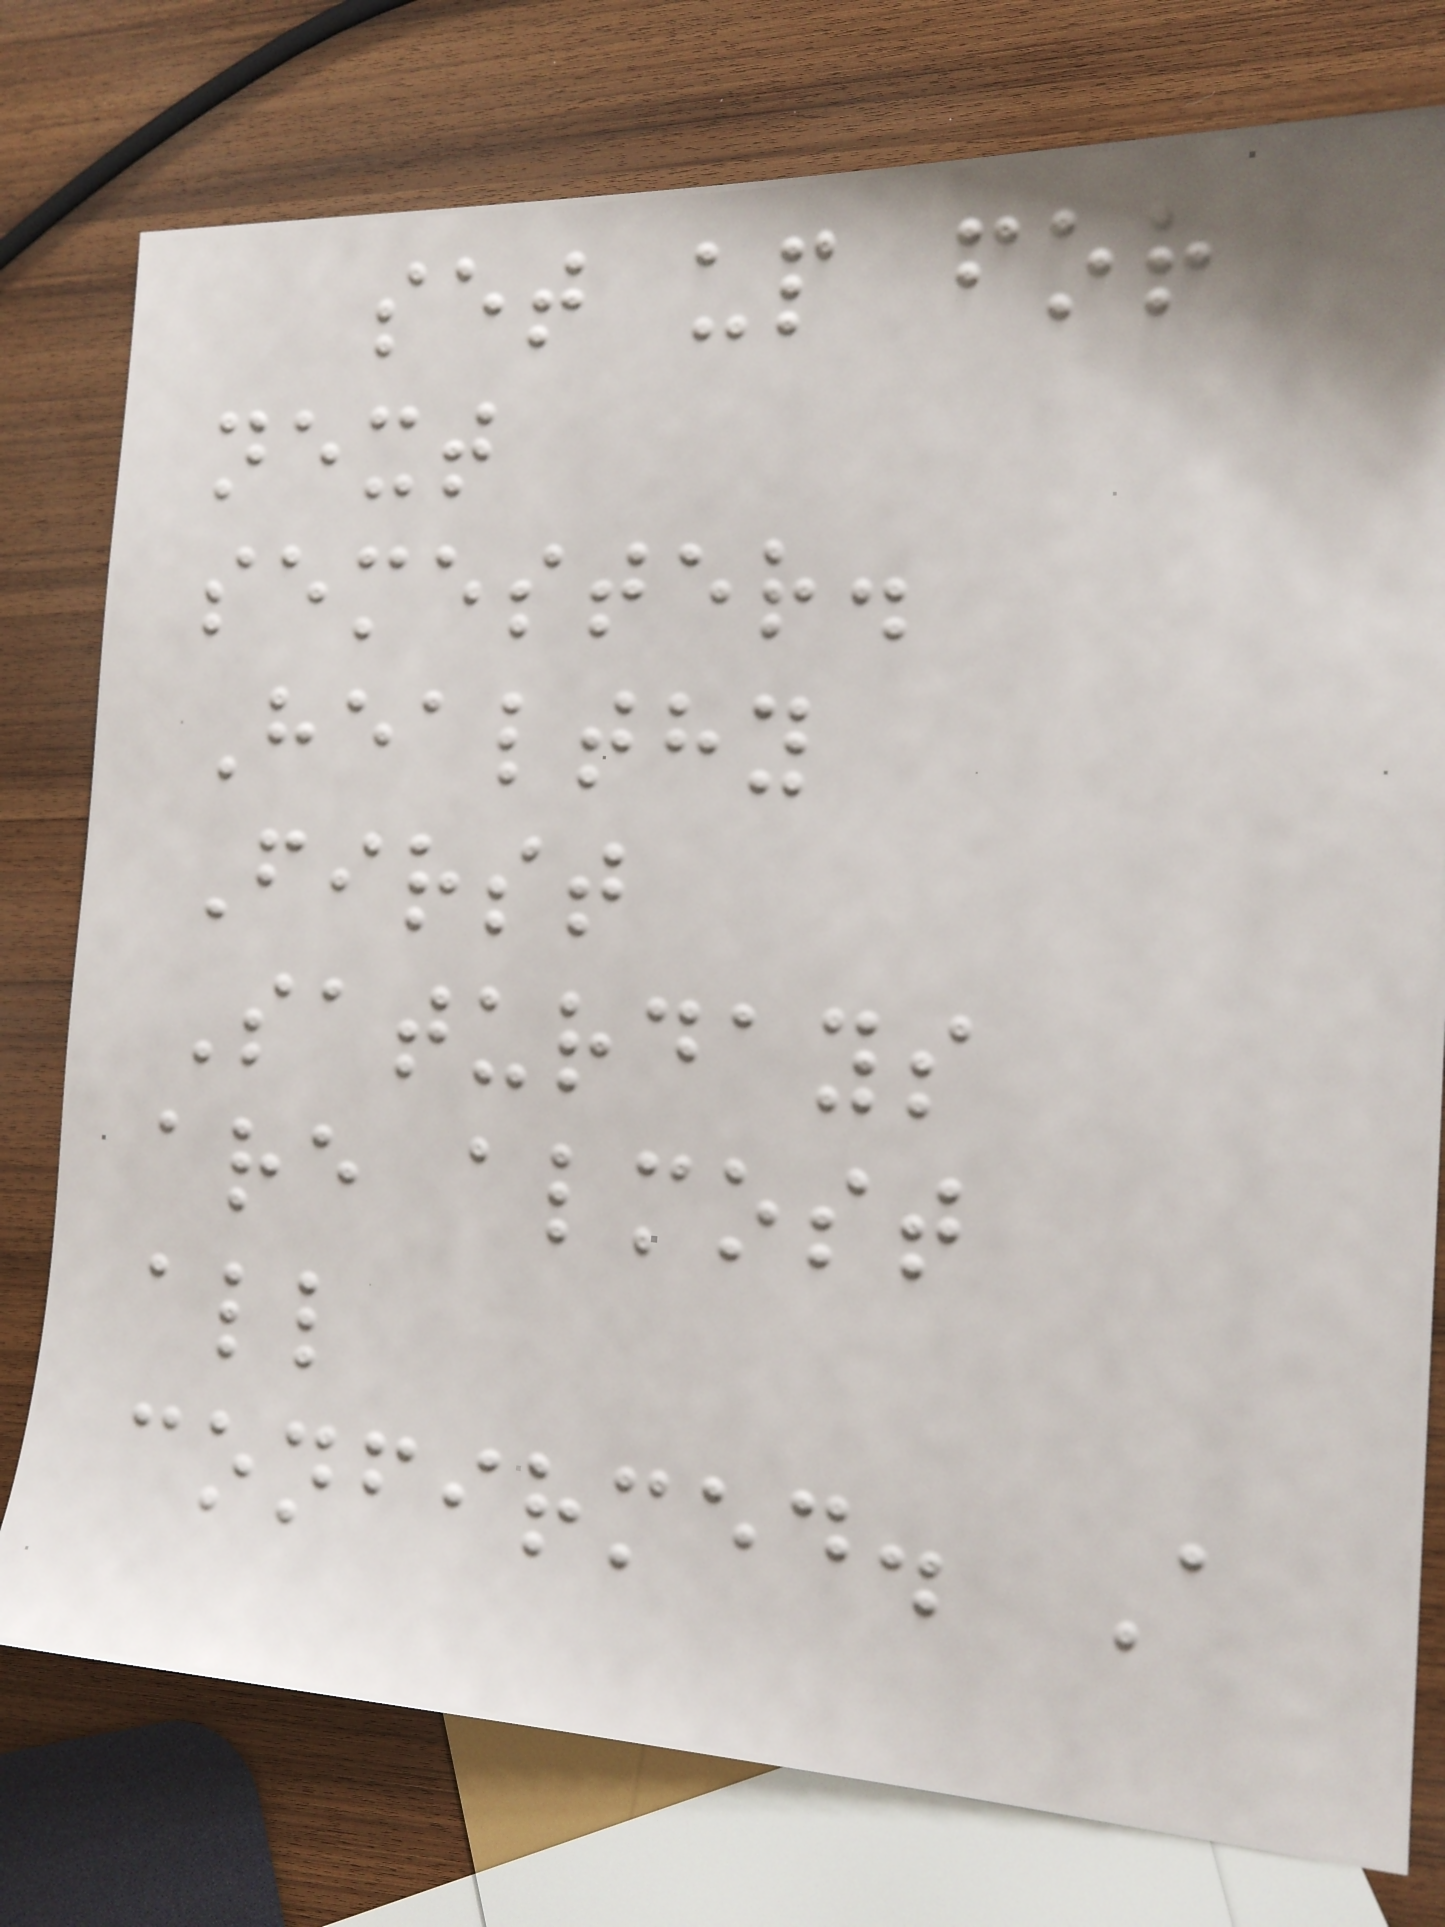set up for
next
semester.
Healthy
First
Saturdays
are almost
all
confirmed. A
